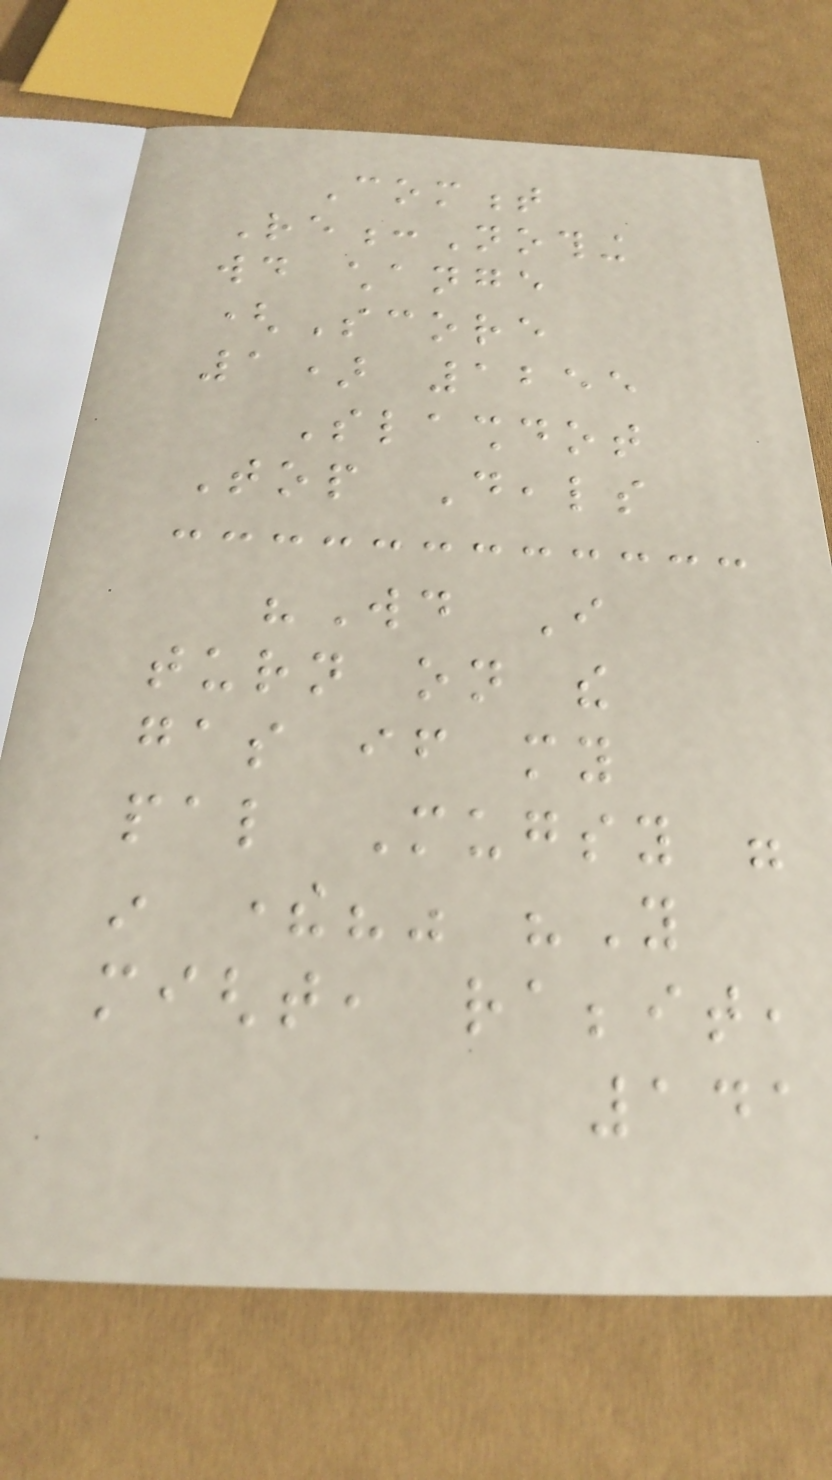Comment
Re:Nothing
would change
(Score
1) 1255
Slashdot
Top Deals
"Would I
turn on the
gas if my
pal Mugsy were
in there?" "You
might, rabbit,
141
